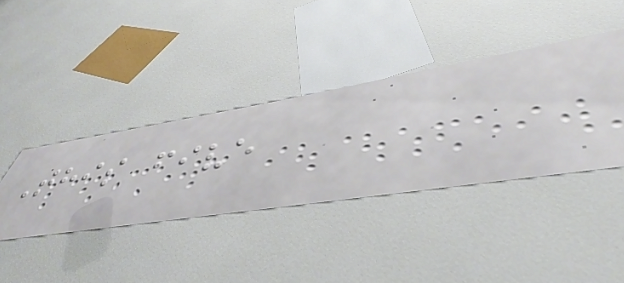This five
